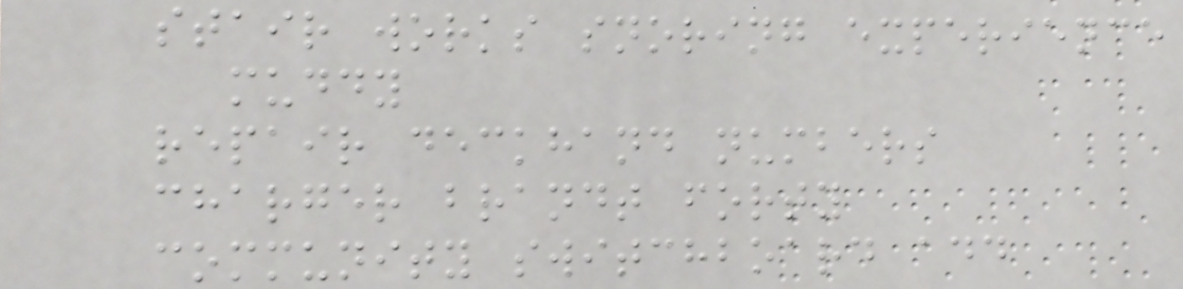stair works snoring experience
muddy
repair deckhand numbers
charger brandt forty
community switchboard add
